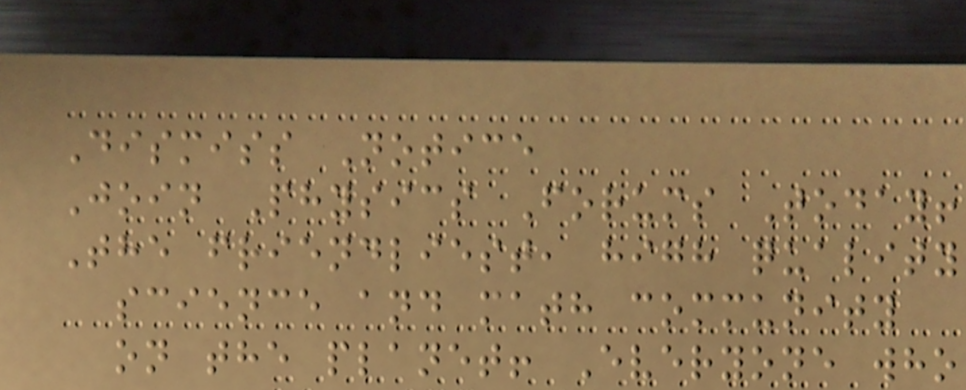Dismiss Notice
Join Physics Forums Today!
The friendliest, high quality
science and math community
on the planet! Everyone who
